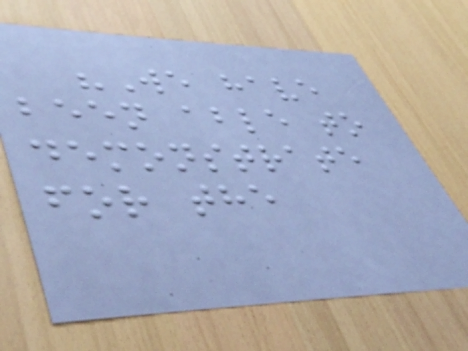"We have
been able to
demonstrate
for the
